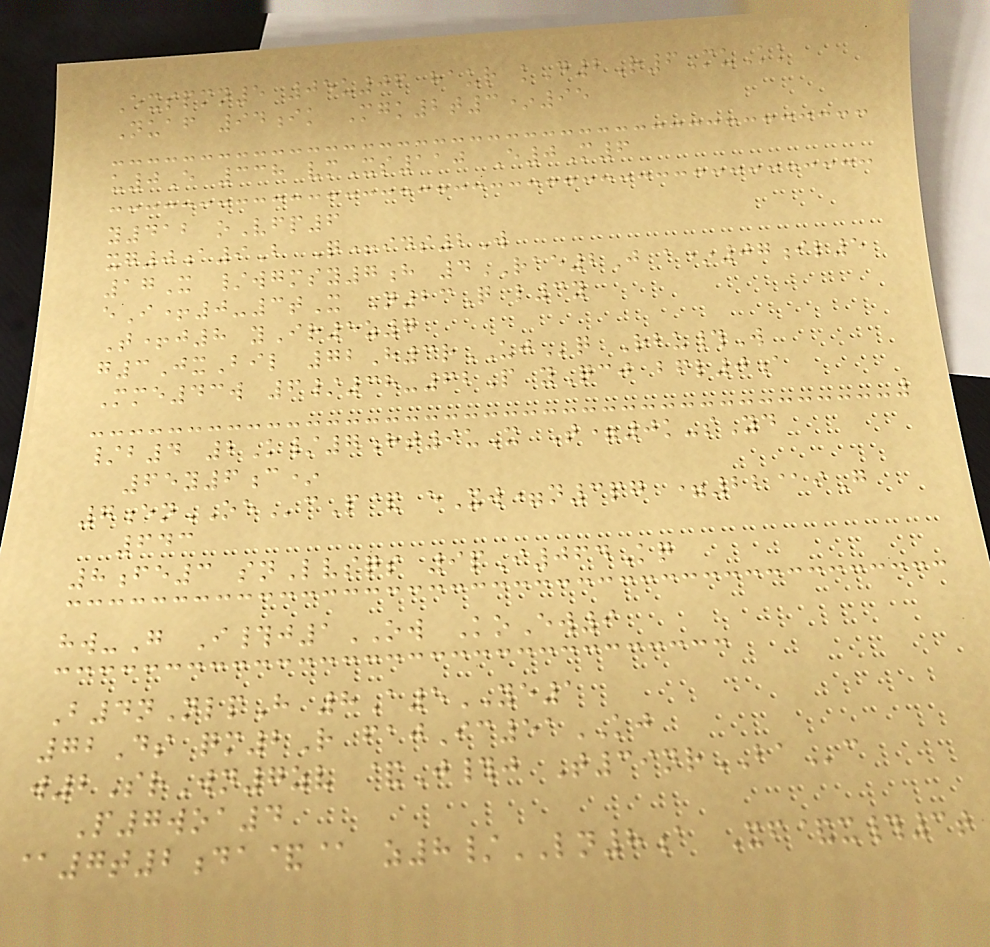Exspmn5 05u06 haur kD2R6MuKk
Nuaf 94ik Mgk2t3*95
u0E 338 vmXs110 E0M6
y412 oVfp6
xg0a9B Q+ids2W
17X /wgmsy7h 4RAE2J a*07il5
eI+0-3tX N23Q l3y
T+j8 yIr5z7
g3JxBil 72H3rUJq Rbu#W
Mme43w 6/38-62P yQcj bfl0a
/b4 2K/7ht9uX T=0k-sYd
65y6c*
7enOEcP& eXw=n3pg =22@iG
643
8fe3 snLvsqs 9pI064Kq
hw-G I#j1OW KoEw9
B4nNlpH 8A5YE1
72Ds qm2R fajIc51KJ
w2SrWn7zv &J#j T39nrBAc
P7woa4
@7t2da&@ z8/LN8a Xf&x#3t
